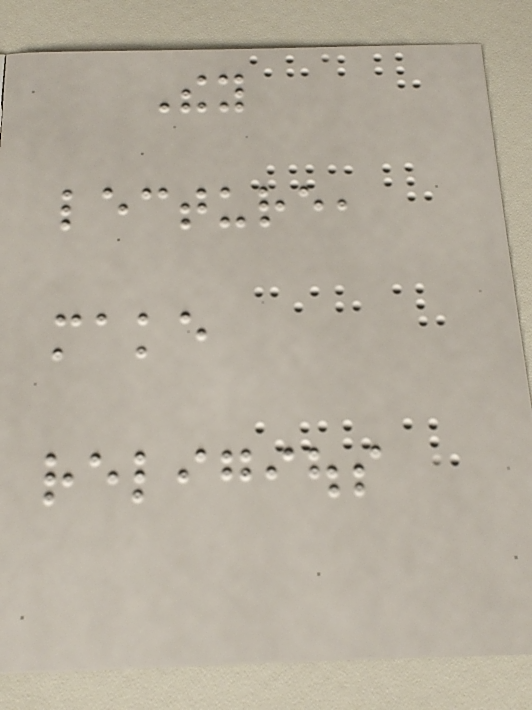They
lecture,
make
religious
